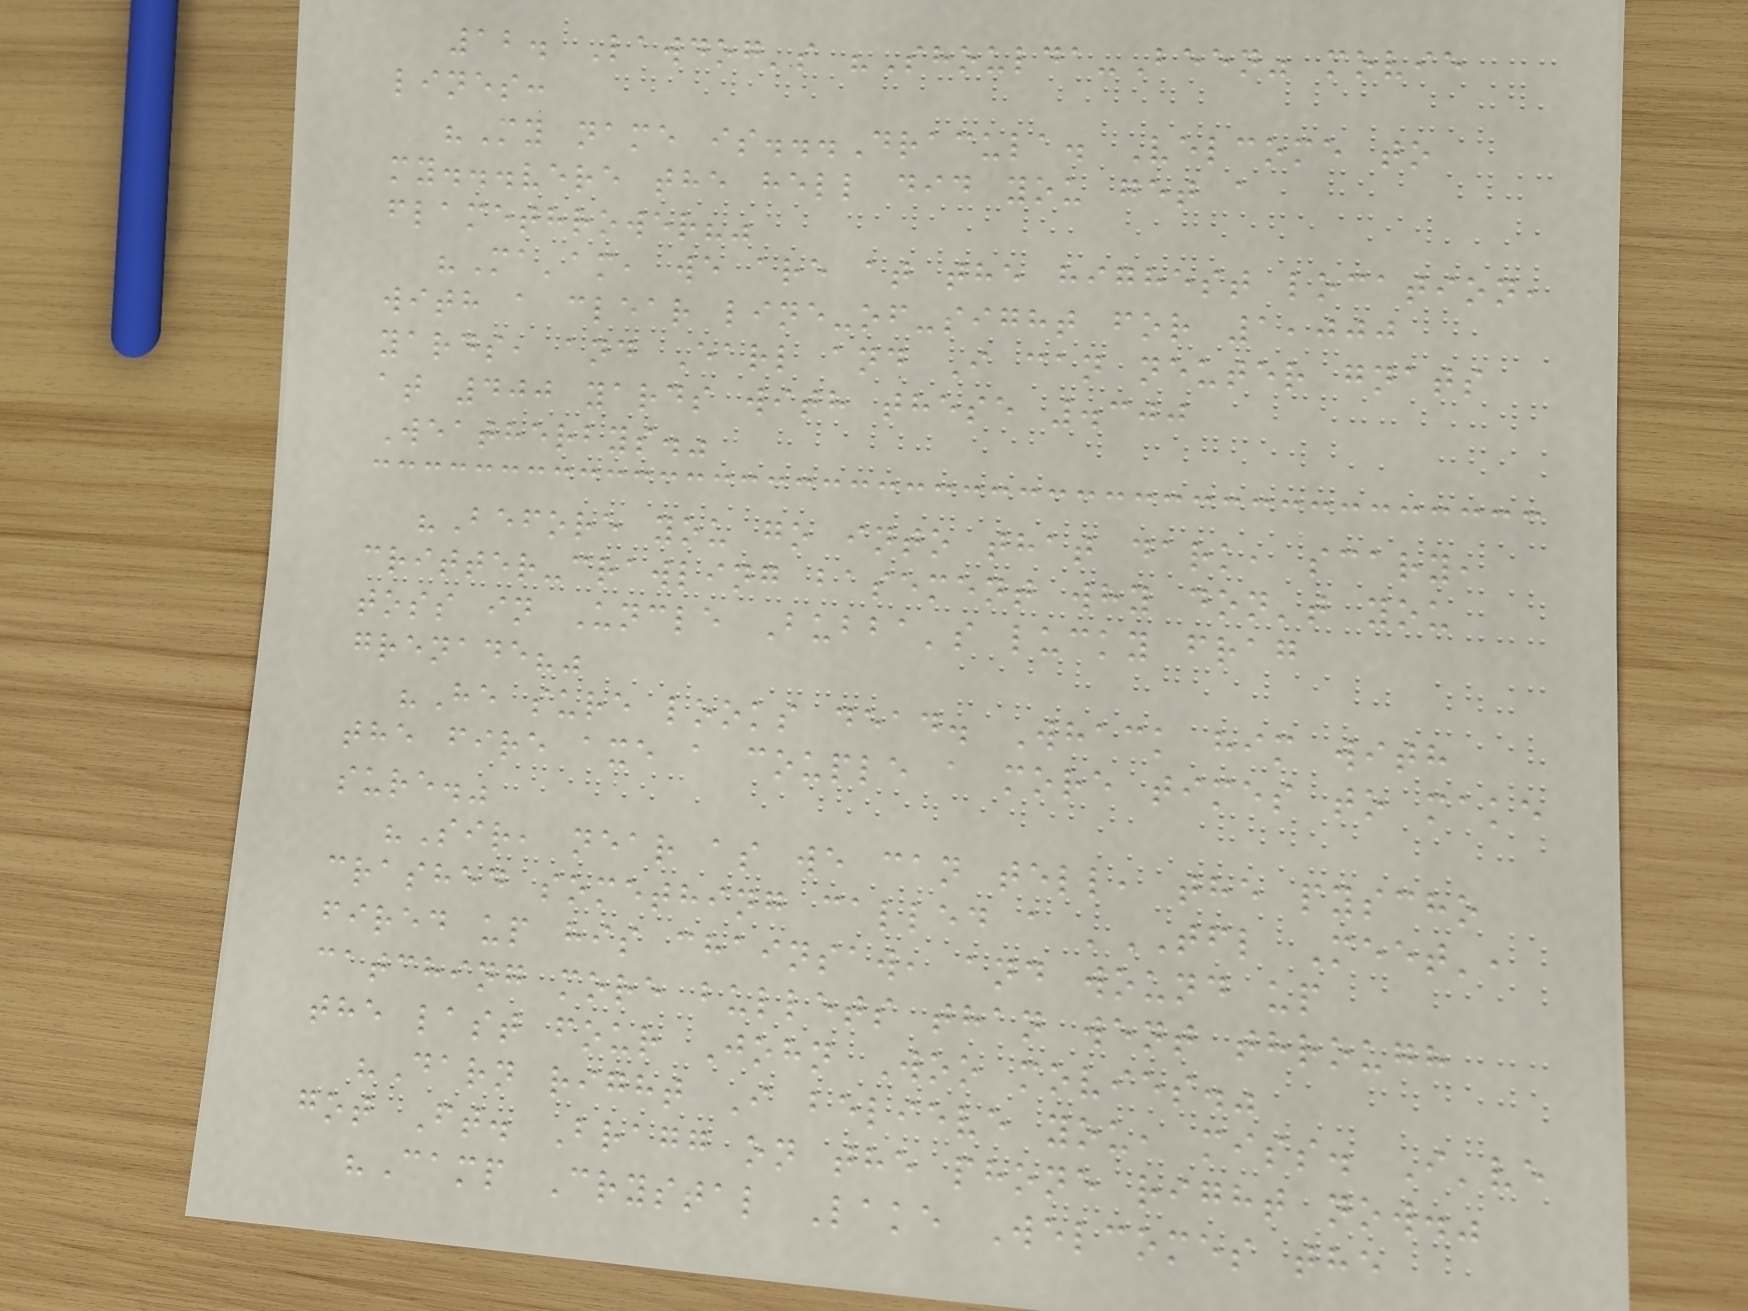12. Lawdog's "Shoulda-Been" movie
lines:
"My name is...Dracula. Velcome to
my...vere the hell did you get a
flamethrower?"
"Ma'am, we are at the highest location,
with a clear line-of-sight for 1,000
yards, and Earl and I can neuter gnats
at 400 yards with these .300
Weatherbys."
"Before you go into that dark, scary,
critter-crawling basement why don't you
toss in Uncle Bubba's lucky frag
grenade?"
"He sure looks dead. Whack him with
the fire axe a couple a more times to make
sure."
"Sir, near as we can tell, the pyscho
crashed something called a 'TFL Meet',
fired up his chainsaw, and wound up
catching more bullets than went through
the last four John Woo movies."
"Darn right I believe you, miss. I've
got Ft. Bragg on the phone right now."
"Camp Crystal Lake Welcomes the
